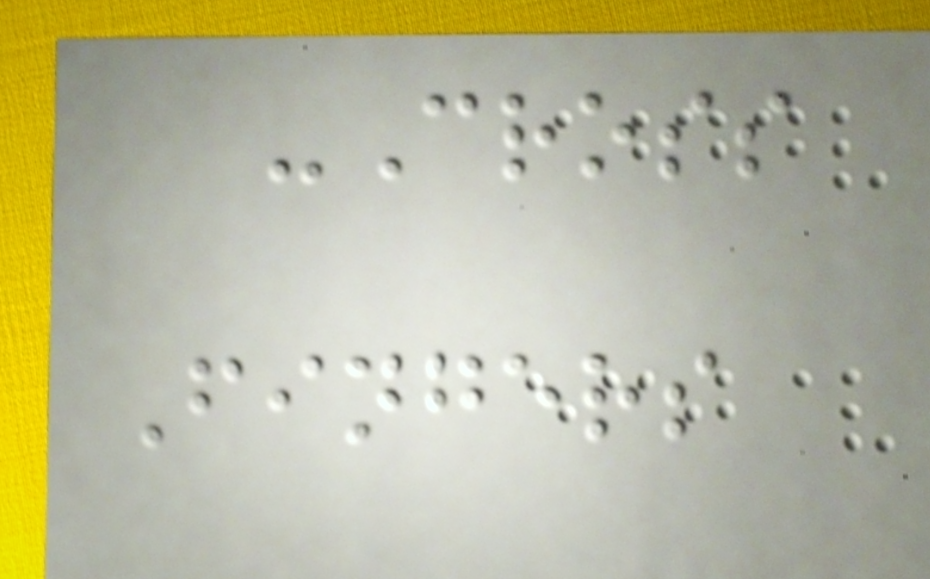-Cross
Fingers
